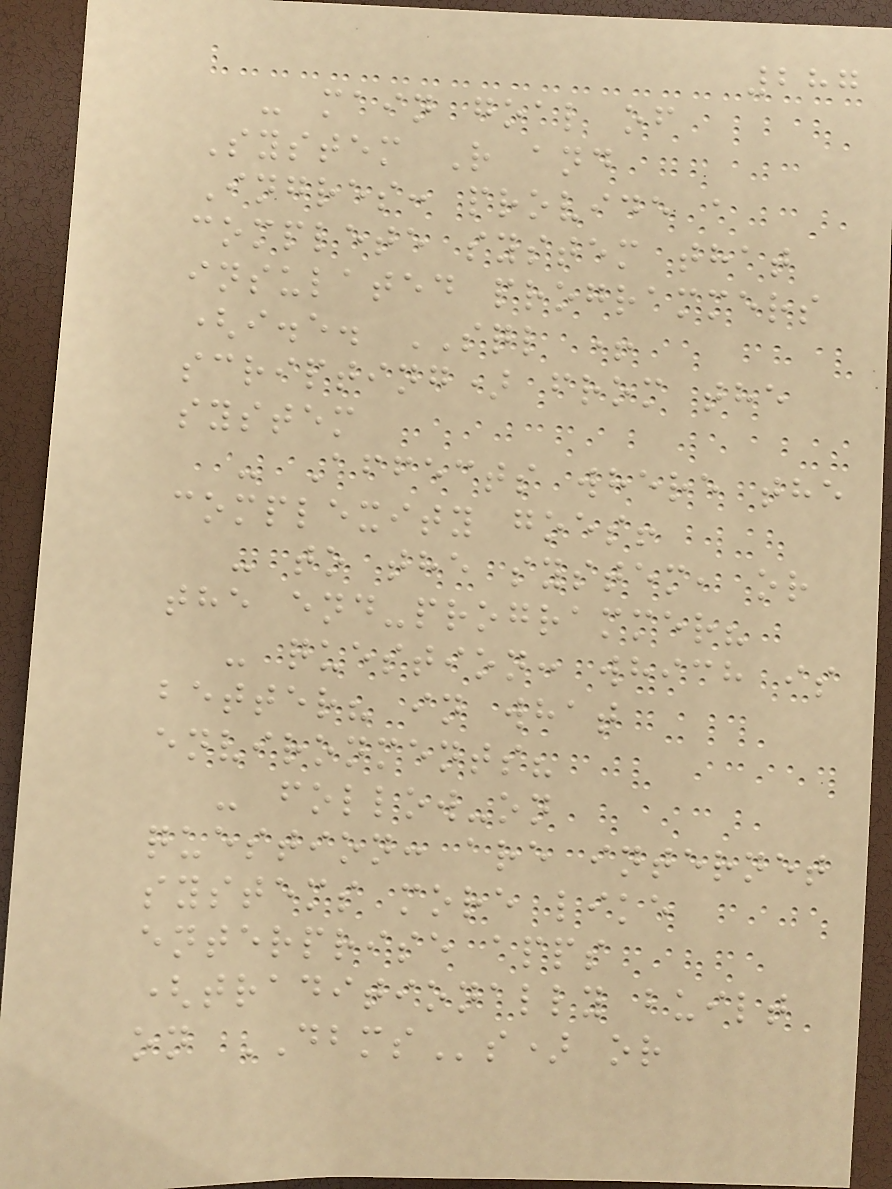287
- main goal of
System R and
Ingres: provide a
complete system that
insulated programmers
(i.e. SQL +
scripting) from the
system
- Affects where the
complexity goes!
- to the system, or
the end-programmer?
- question: which is
better? in what
environments?
- follow-on
question: are internet
systems more like
enterprise apps
(traditionally built
on DBMSs) or
